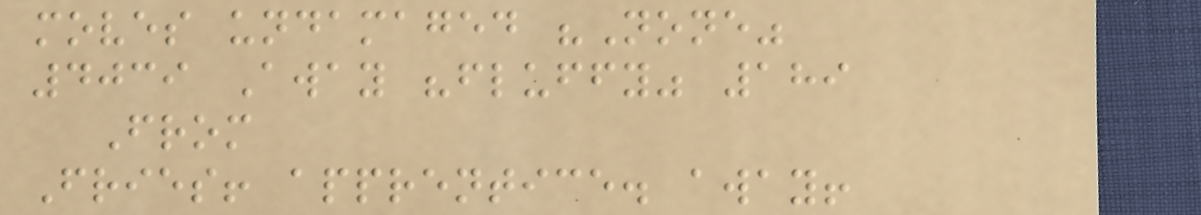moves undamaged "None"
4039 Away "fluffy" 189
From
Fries! apprentice. away!
